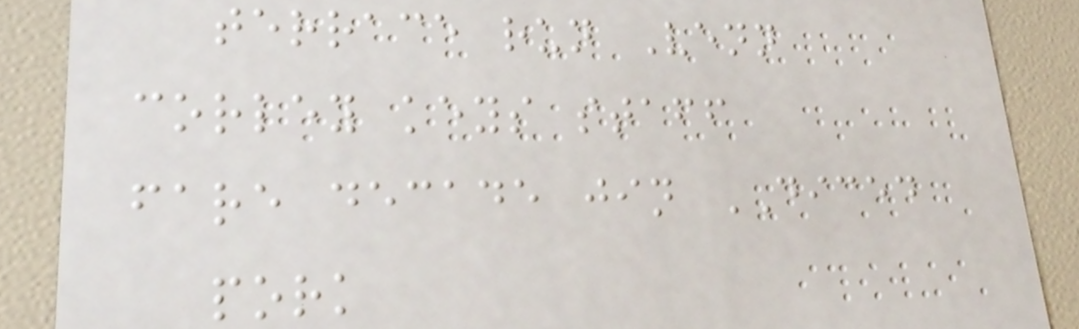terrace run Venn
corley keys staff
fare decade jin DICED
pork
